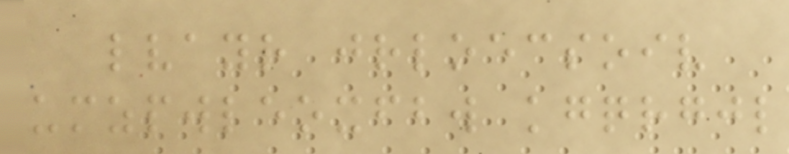lvayr jrloecsoiv
umzpwleoxfbw kgqrgjl
